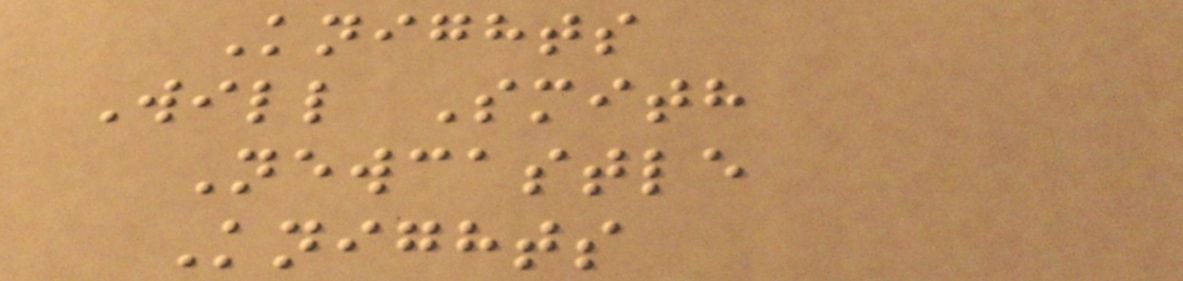Knights
Will Smith
Newcastle
Knights
